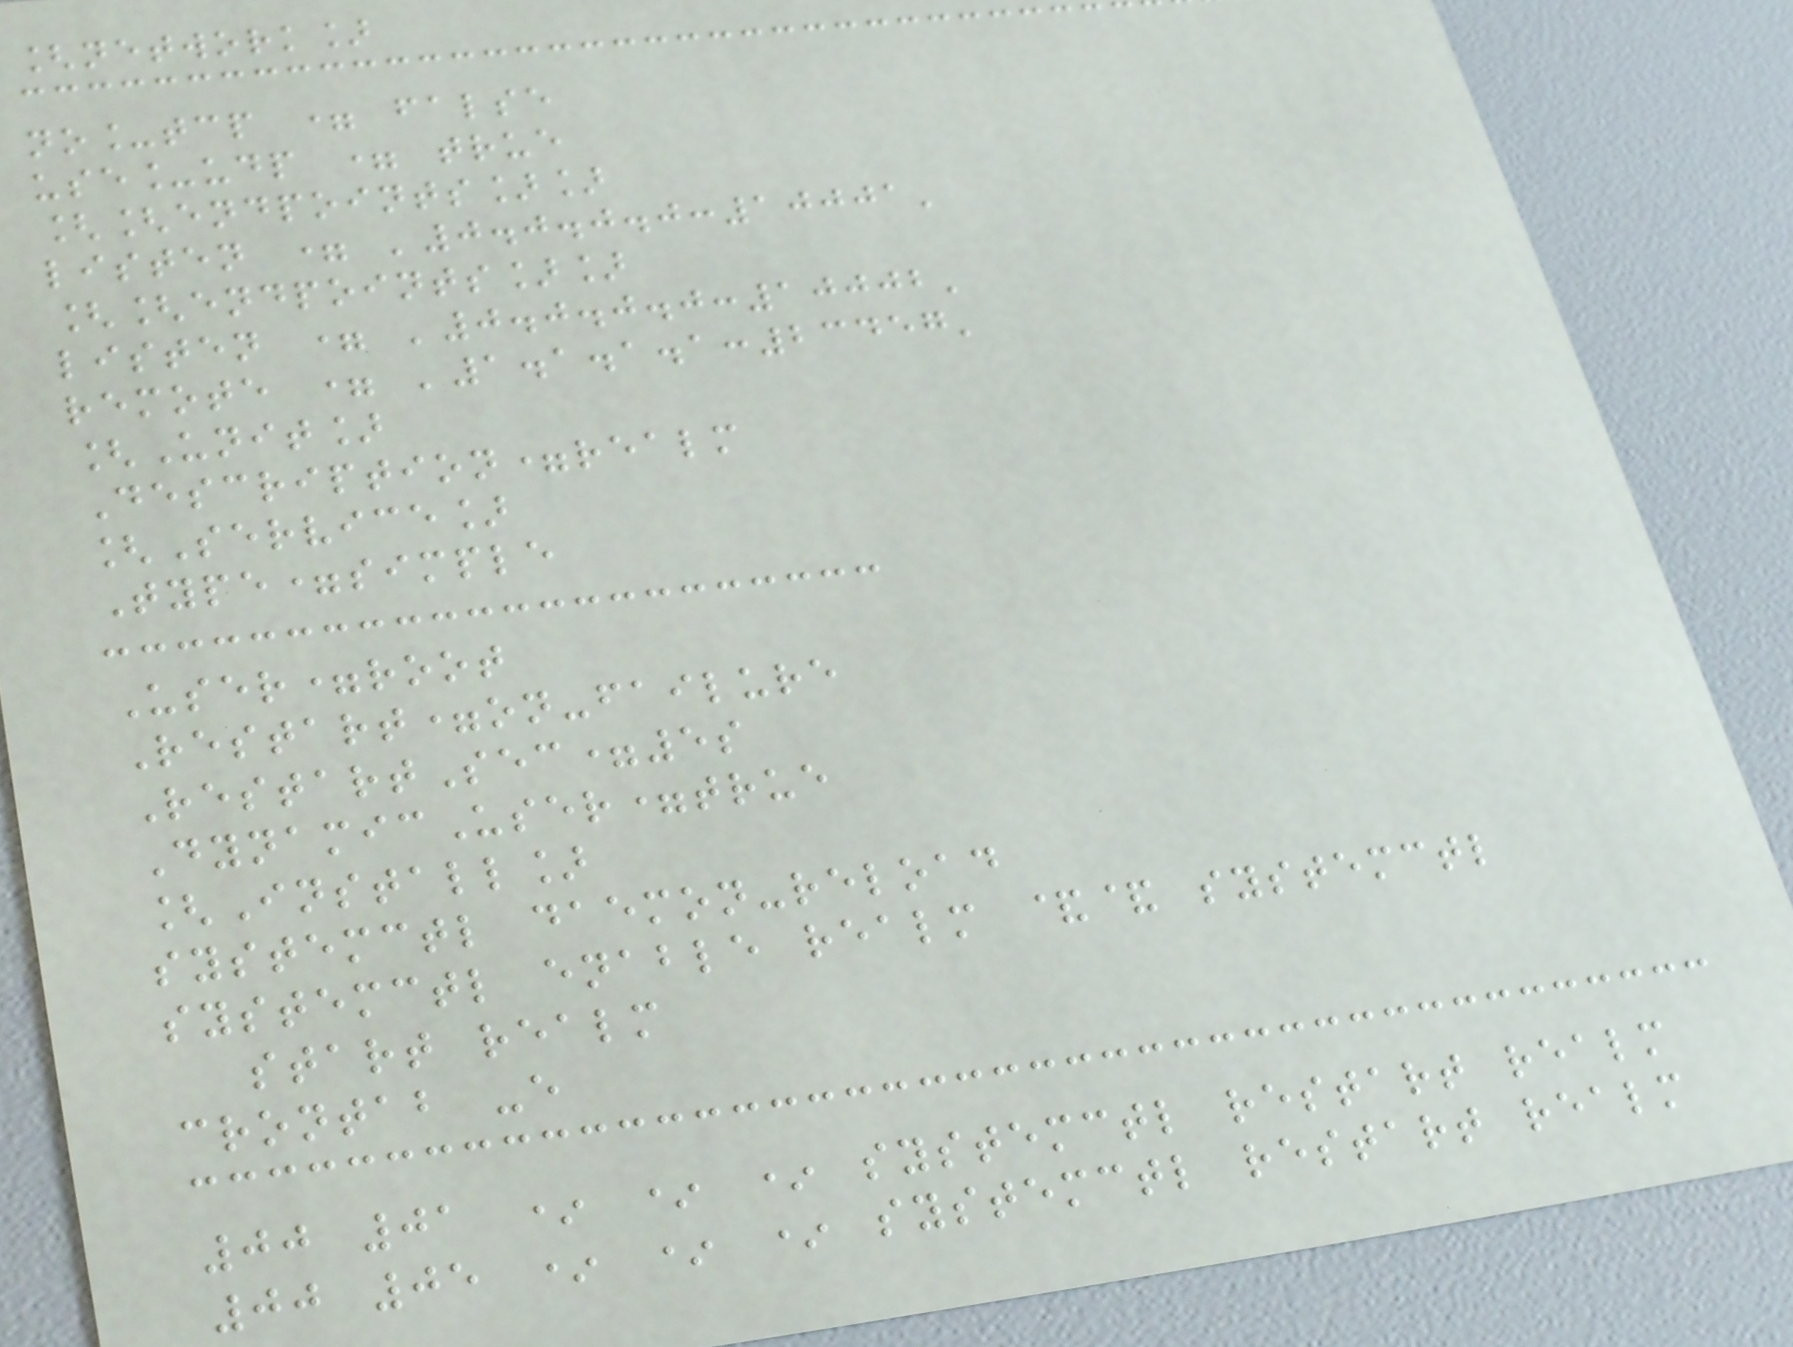[network]
no_tcp = false
use_udp = true
[[endpoints]]
listen = '0.0.0.0:10001'
[[endpoints]]
listen = '0.0.0.0:10002'
remote = '1.1.1.1:23457'
[Unit]
Description=realm
[Service]
Type=simple
User=root
Restart=on-failure
RestartSec=5s
DynamicUser=true
[Install]
systemctl daemon-reload
systemctl enable realm && systemctl
start realm
crontab -e
00 01 * * * systemctl restart realm
00 05 * * * systemctl restart realm
